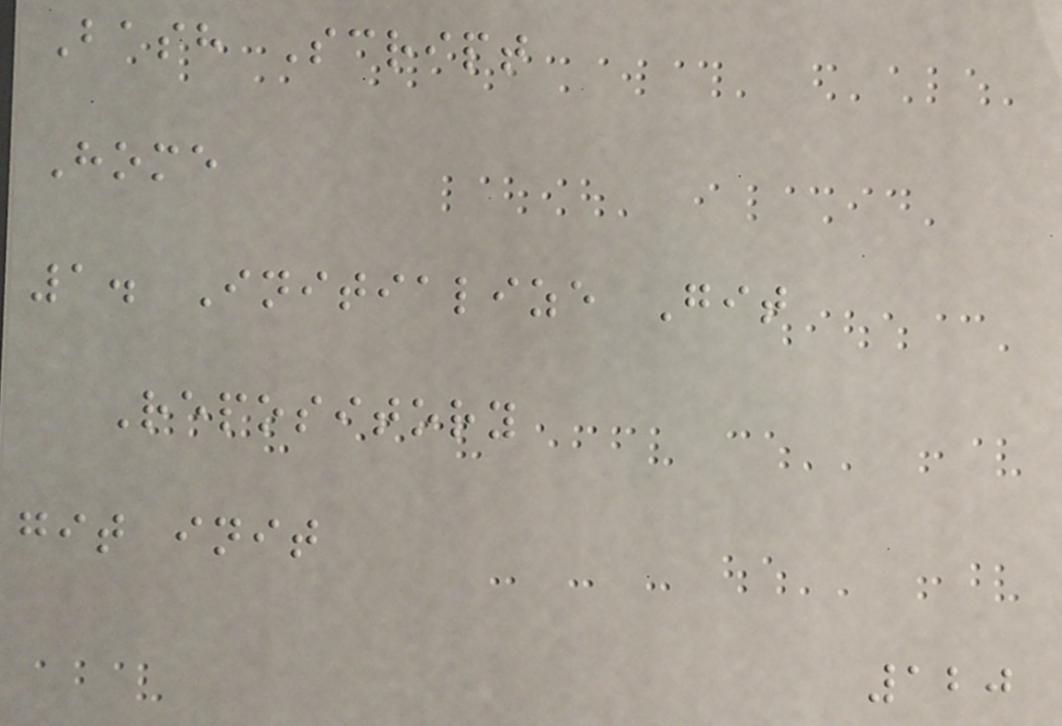Bash Script
Home
1. Initialize Git
Repository
git init
120
